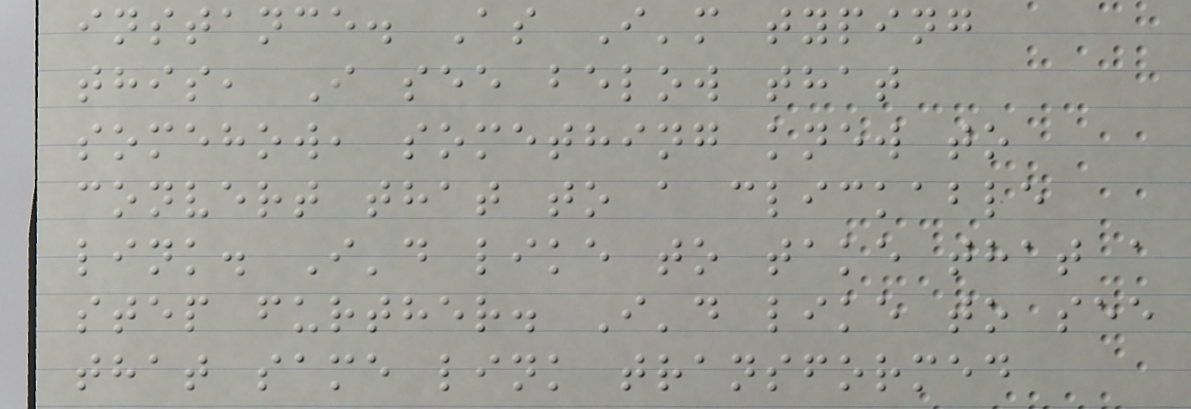instance. As I'm typing
this, I see below that
somehow, something knew to
convert that to a clickable
link. I'd like to take that a
step further. I'd like to see
that same link transformed
